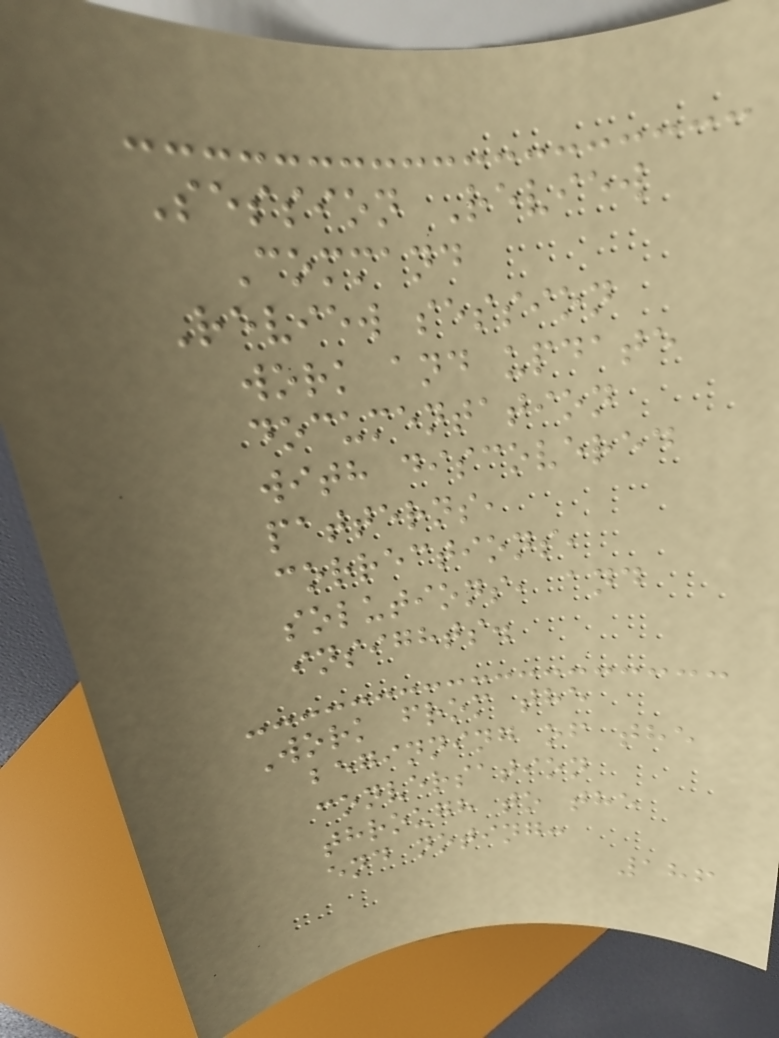Session Review
Command
Review session
work and update
documentation
with discovered
patterns,
corrections,
solutions, and
insights.
Work from the
beginning of the
conversation
through to the
end noting:
186
